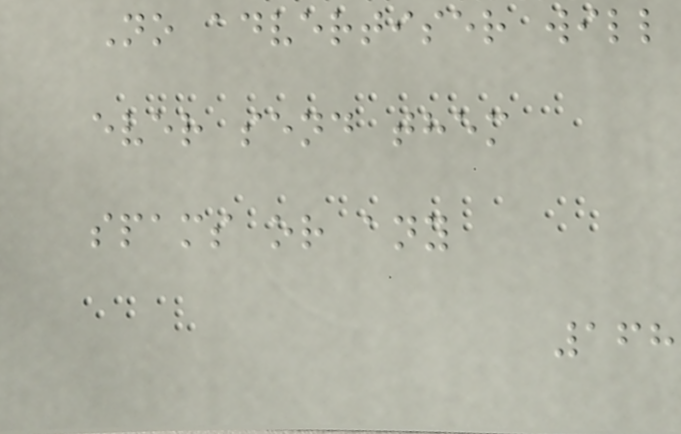No advertiser will
ever send them
spams or any
168
